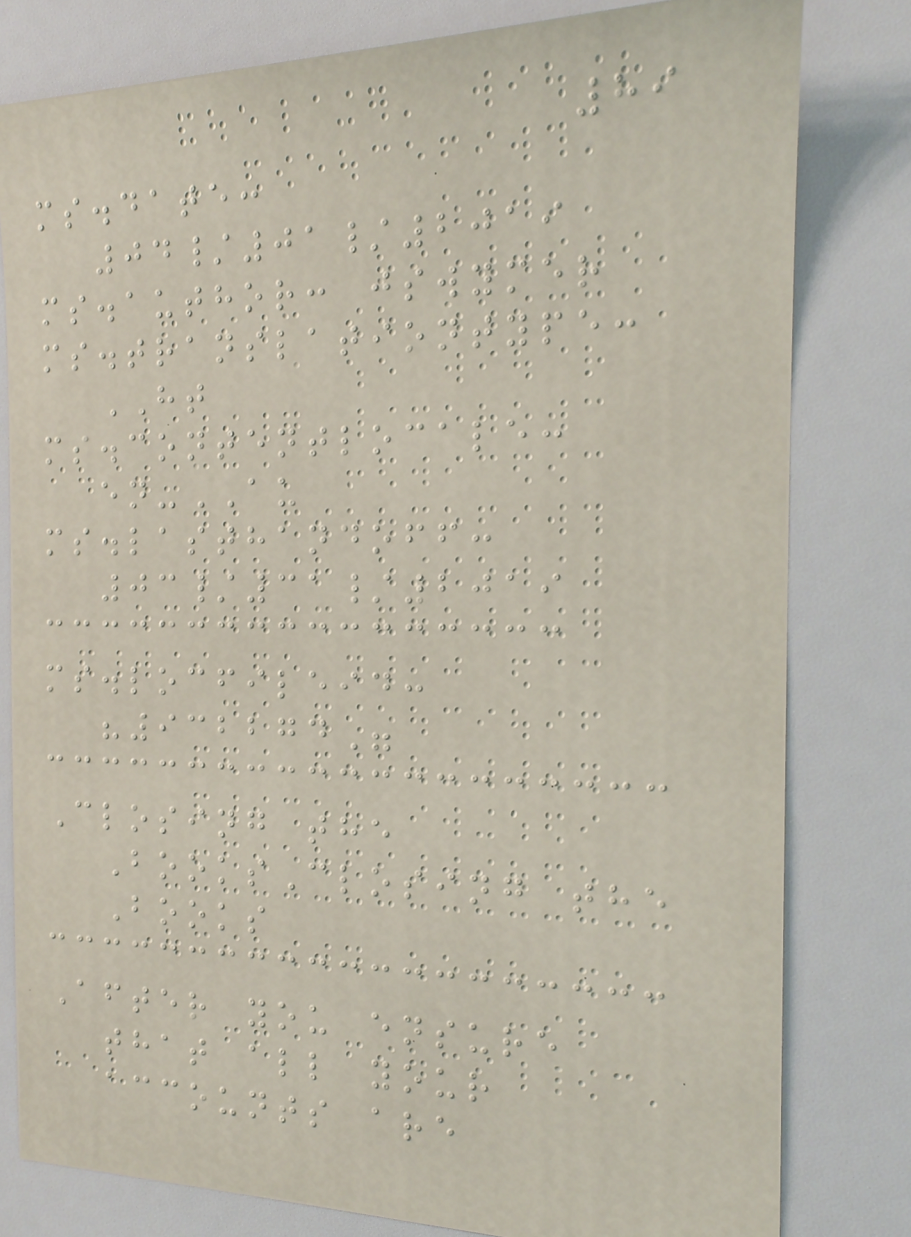89
ms.date:
04/01/2019
ms.author: jswymer
ms.translationtype:
HT
ms.contentlocale:
en-AU
ms.lasthandoff:
03/31/2019
ms.locfileid:
"932274"
Closing the
BooksClosing the
Books
After you ensure
that all your
accounts are
